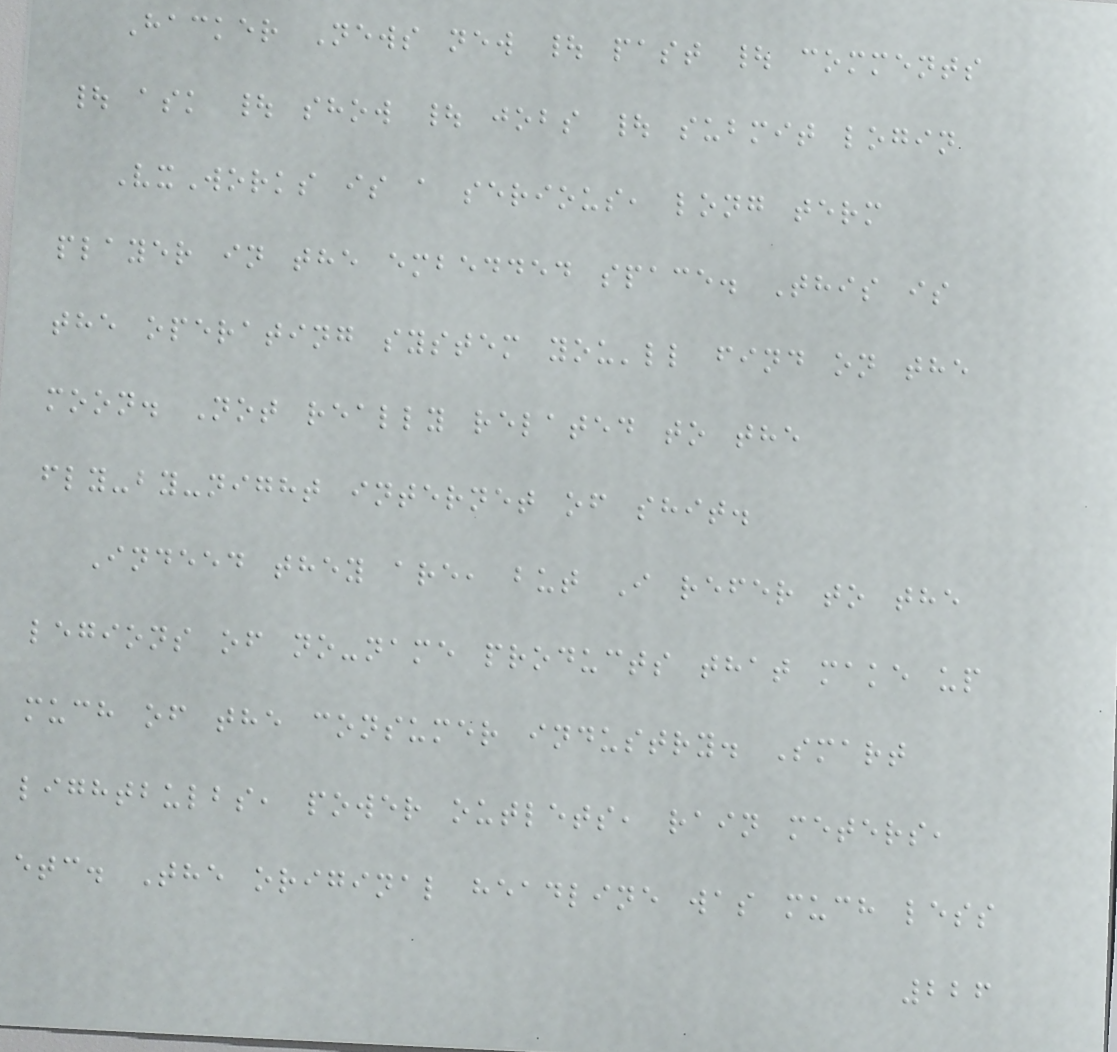Hacker News new | past | comments
| ask | show | jobs | submit login
VxWorks is a serious, long term
player in the embedded space. This is
the operating system you'll find on the
moon. Not really related to the
fly-by-night internet of shit.
Indeed they are, but I refer to the
legions of no-name products that make up
much of the consumer industry. Smart
lightbulbs, power outlets, rain meters,
etc. The original headline was much less
226
